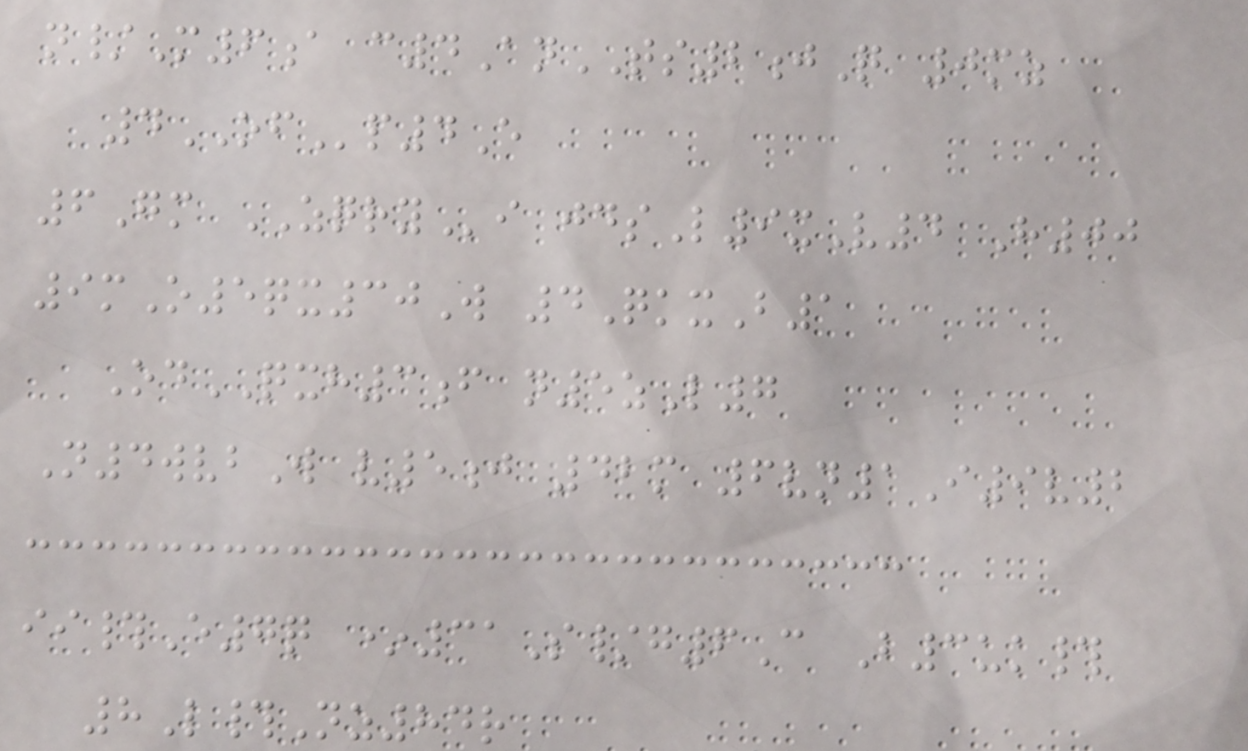n/M6a c4AnTS2jQ 0mz
4OFp4E
6Gm ZQRYi jdsL9xV4 H00
9mO5qx30W 4QkxB1
OdQXH3f n5zL7
N4wvbW v5j 42m 6vn1I9v2
ii#E7q *31S/g6C B3uk#
8L#Nz84r
